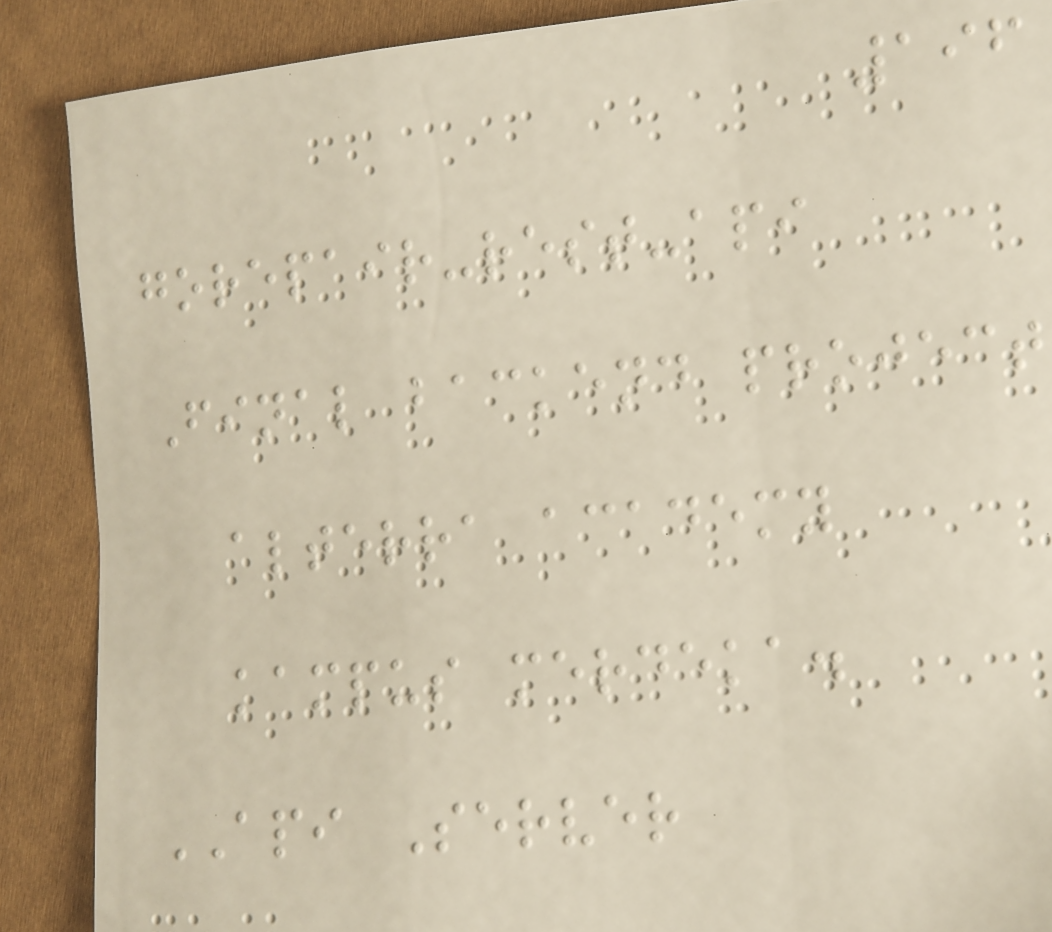196
gorepair-rest-api
Final backend project
alterra academy
kampus merdeka.
API Server
